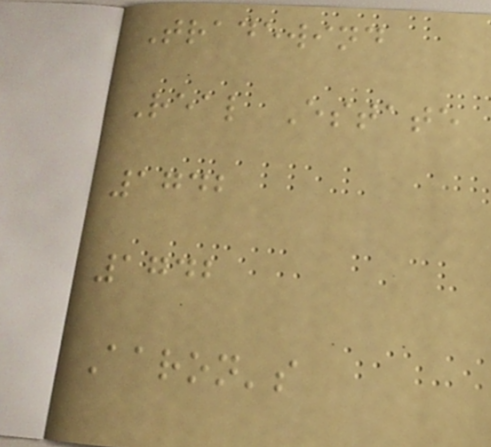Tradewind
Real Estate
1742
1742
Aaron's
